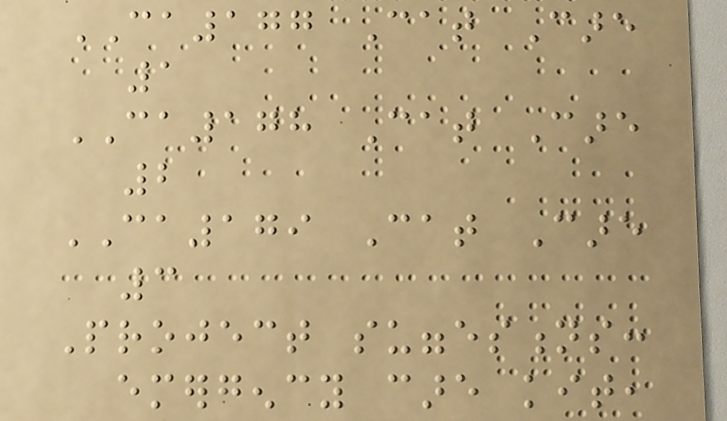CA177 Cat Care
1
CA178 Cat Care
2
CA179 Cat Care
3
Project suggestions:
emergency care kit,
